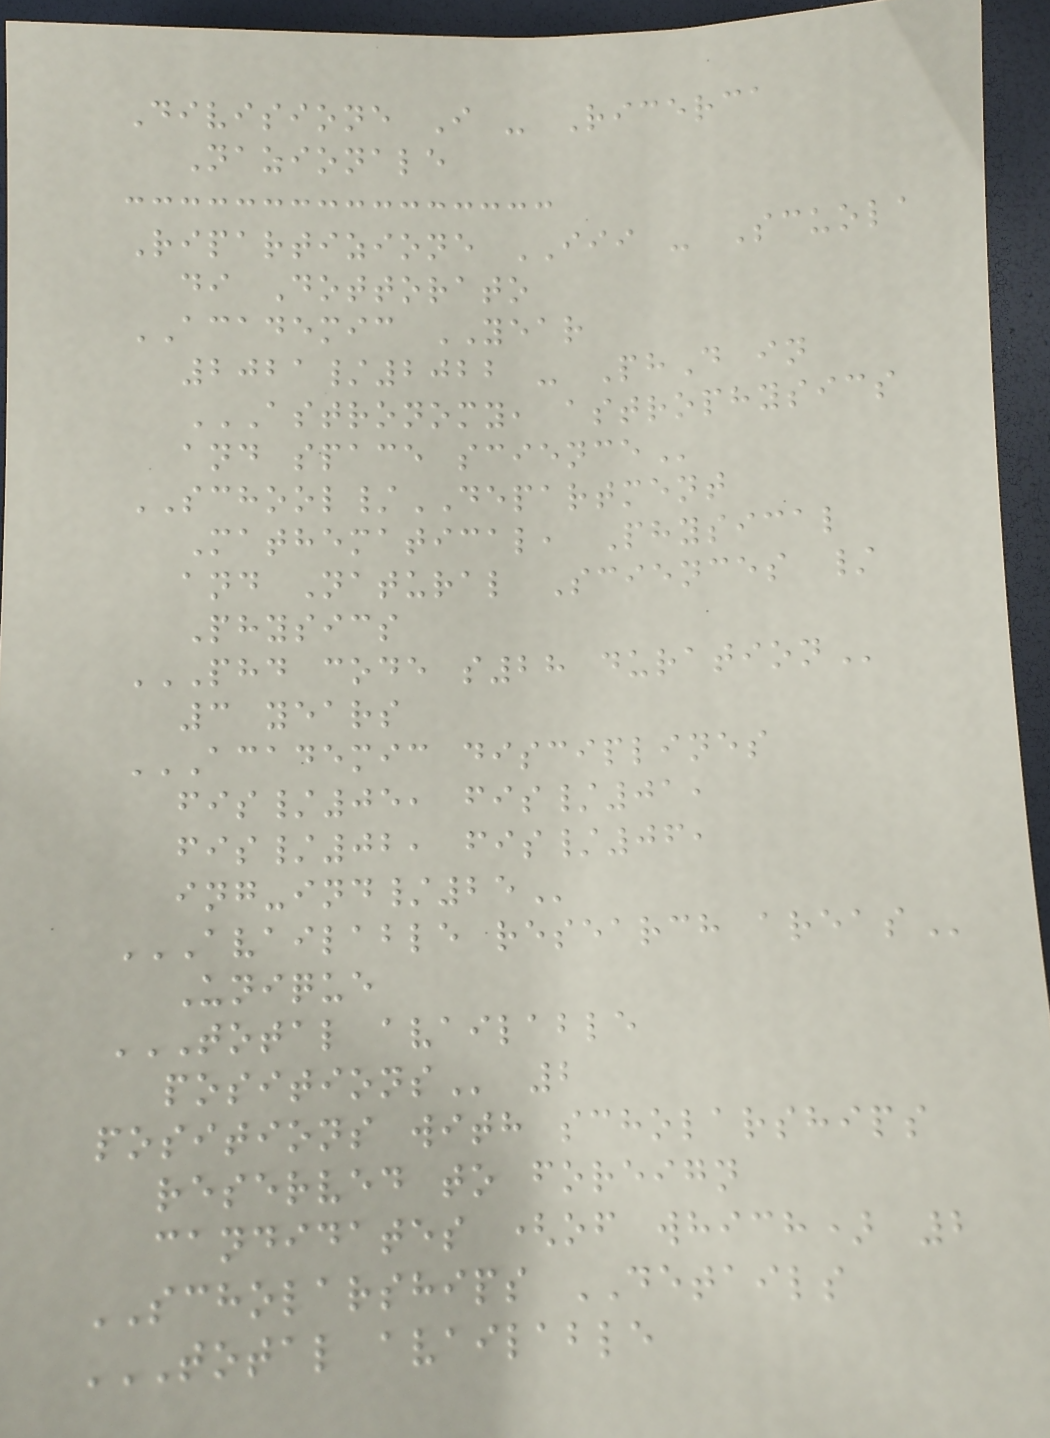Divisione I - Ricerca
Nazionale
Ripartizione III - Scuola
di Dottorato
ACADEMIC YEAR
2021/2022 - PhD in
ASTRONOMY, ASTROPHYSICS
AND SPACE SCIENCE
SCHOOL/DEPARTMENT
Mathematical, Physical
and Natural Sciences /
Physics
PHD CODE S28 DURATION
3 years
ACADEMIC DISCIPLINES
FIS/05, FIS/01,
FIS/02, FIS/06,
ING-IND/25
AVAILABLE RESEARCH AREAS
Unique
TOTAL AVAILABLE
POSITIONS 2
positions with scholarships
reserved to foreign
candidates (of which) 2
SCHOLARSHIPS DETAILS
TOTAL AVAILABLE
